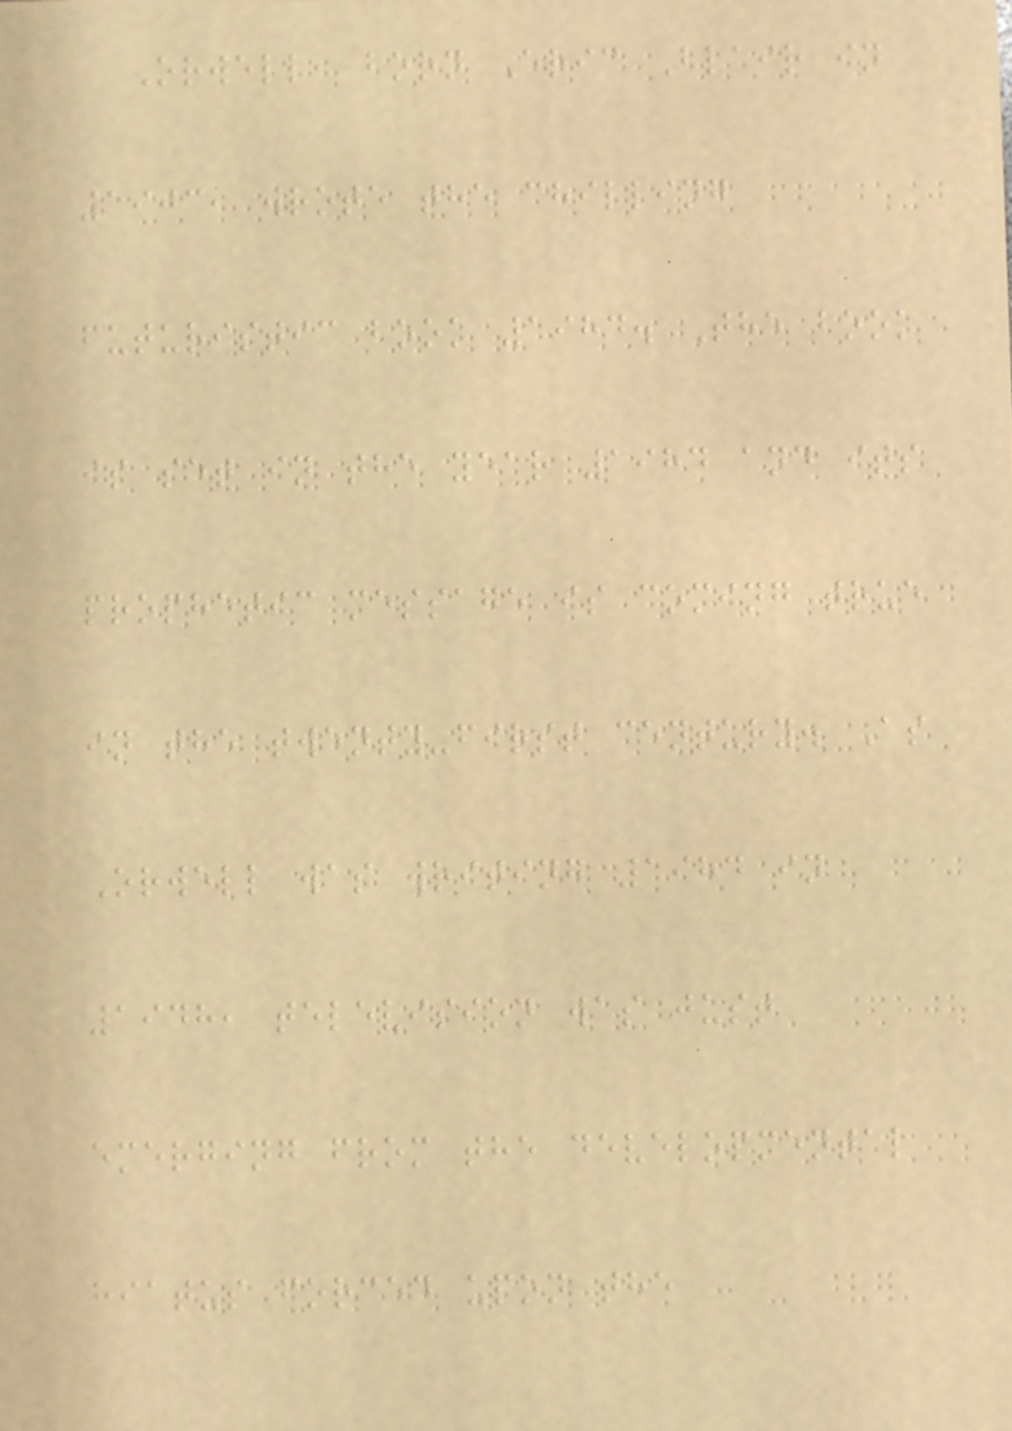Orwell, born Eric Blair in
1903, wrote the chilling
futuristic book 1984. The book
is set in the year 1984 and its
prophetic message is coming true
in the twenty-first century. As
Orwell was writing 1984 in
1948, television was just
emerging from the developmental
hiatus forced upon the
